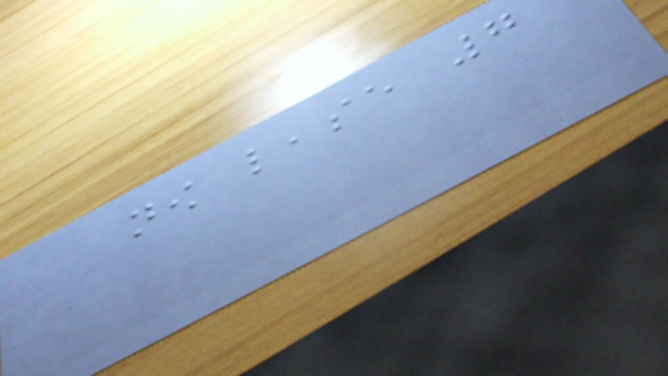now lease 7
